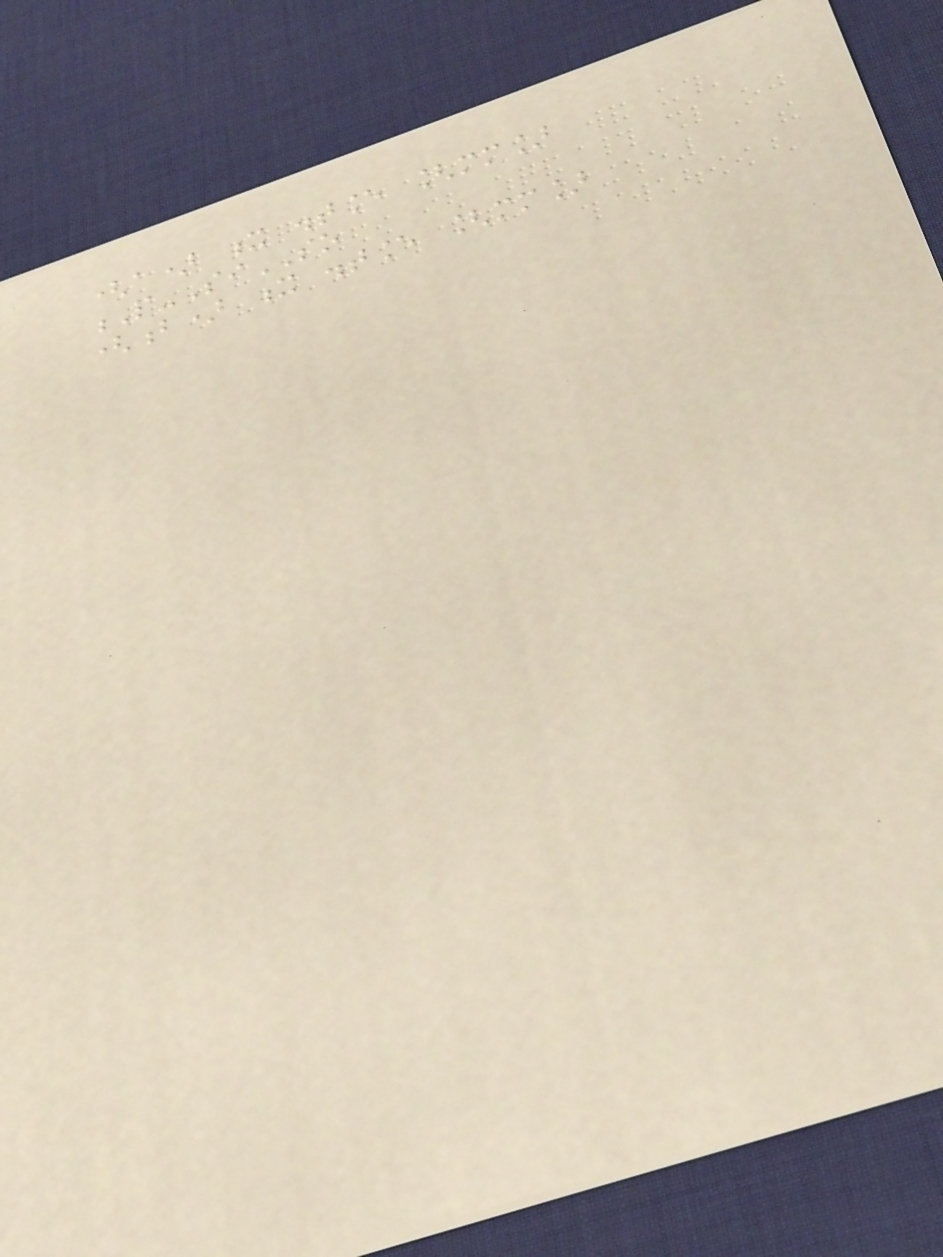(a) x distance [mm]
P-SiSO
(b) x distance [mm]
